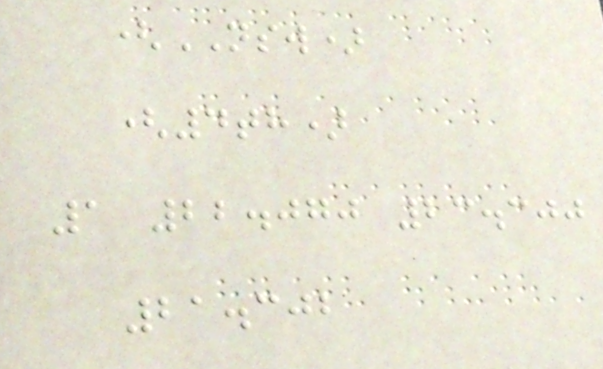(NSW)
(4th)
1 22.070 23.300
21.302
